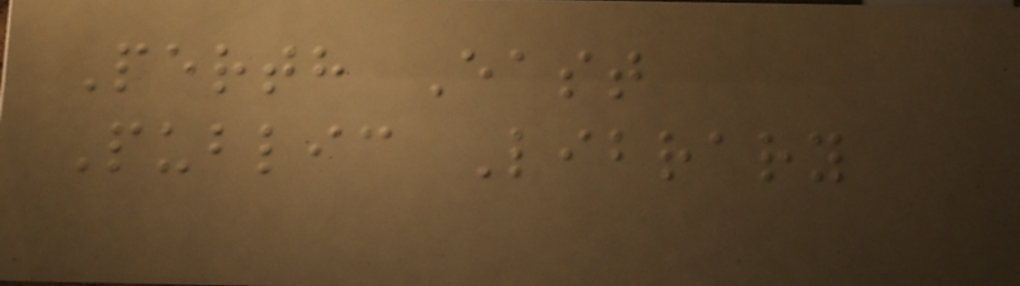Perth East
Public Library
